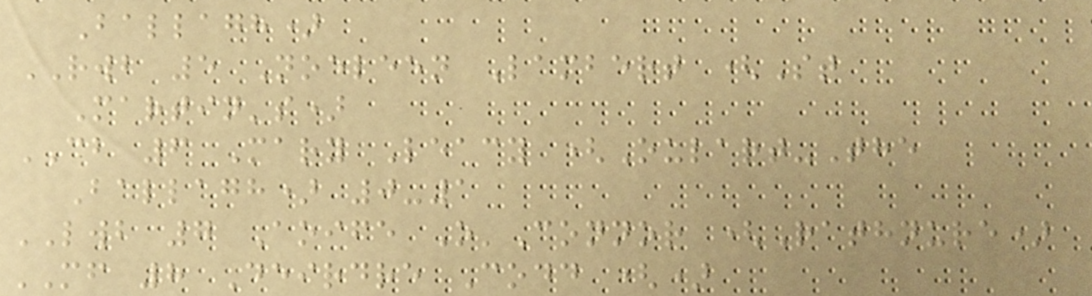Ballagh)
RWB 5 Noeleen Lambert (St
Martin's)
CB 6 Mary Leacy (Oulart-The
Ballagh) 0-1
LWB 7 Aoife O'Connor (Rathnure)
MF 8 Deirdre Codd ()
